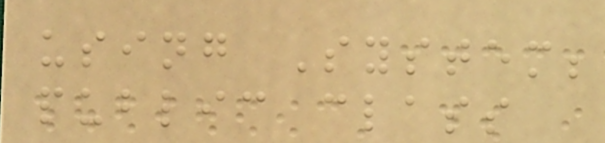using System;
public class
